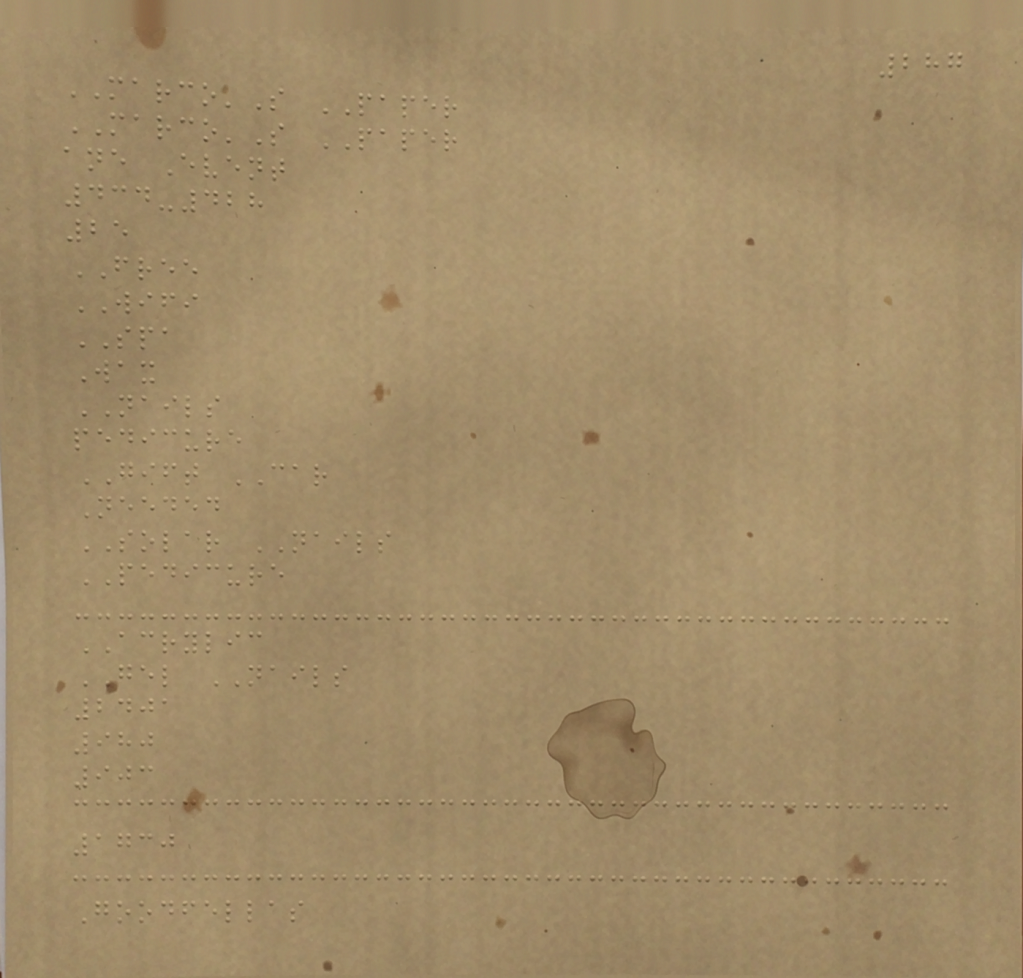287
MARCO'S PAPER
MARCO'S PAPER
ane Event
434-428
25
FREE
WIFI
SPA
Wax
NAILS
pedicure
GIFT CAR
Needed
SOLAR NAILS
PEDICURE
ACRYLIC
GEL NAILS
2401
980
903
1730
Goodfellas
